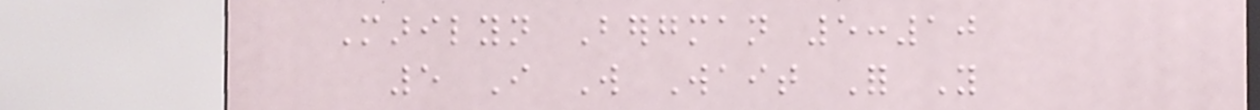Marilyn Bergman 5:10
5 I Will Wait For You
